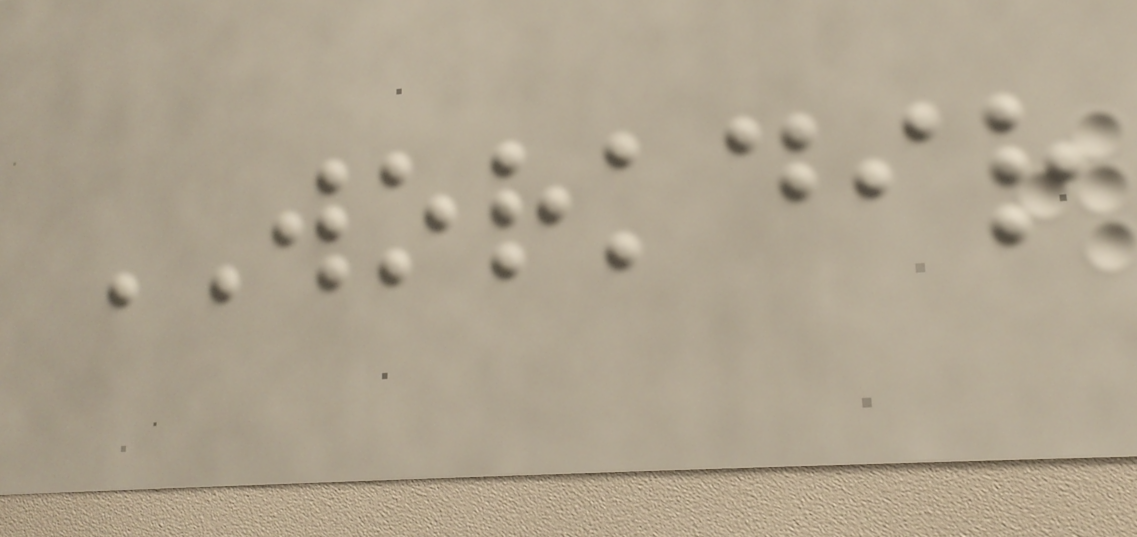WORKDIR
